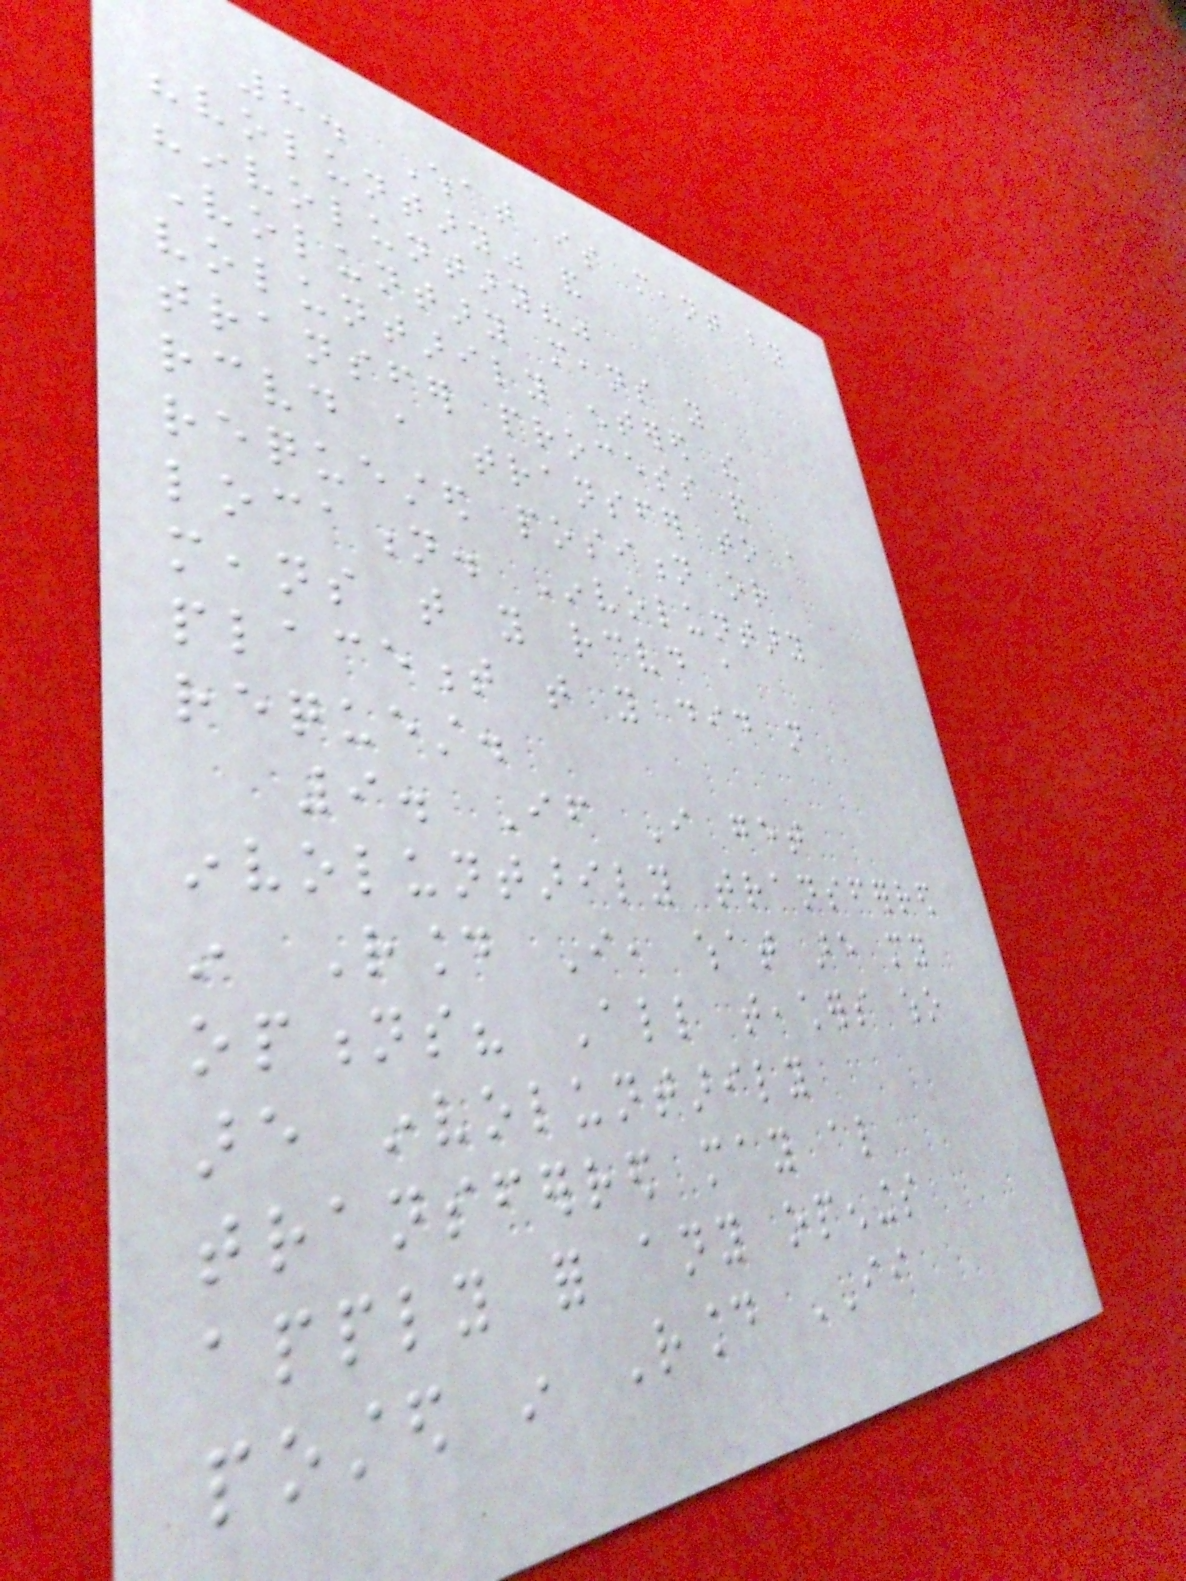8. What is meant by
"voluntary" and
"involuntary?"
Voluntary means you
voluntarily entered the
transfer process and
received a transfer to a
requested position or
location. Involuntary
means that you received a
placement that you did not
request.
9. If I get
involuntarily transferred
in Round I, what are my
options? All teachers who
are involuntarily
transferred may also
apply for any openings
posted in Round II
